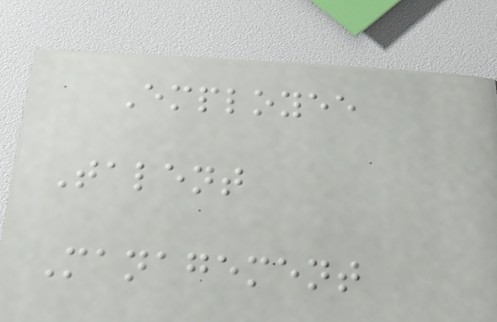Employee
Talent
Management
